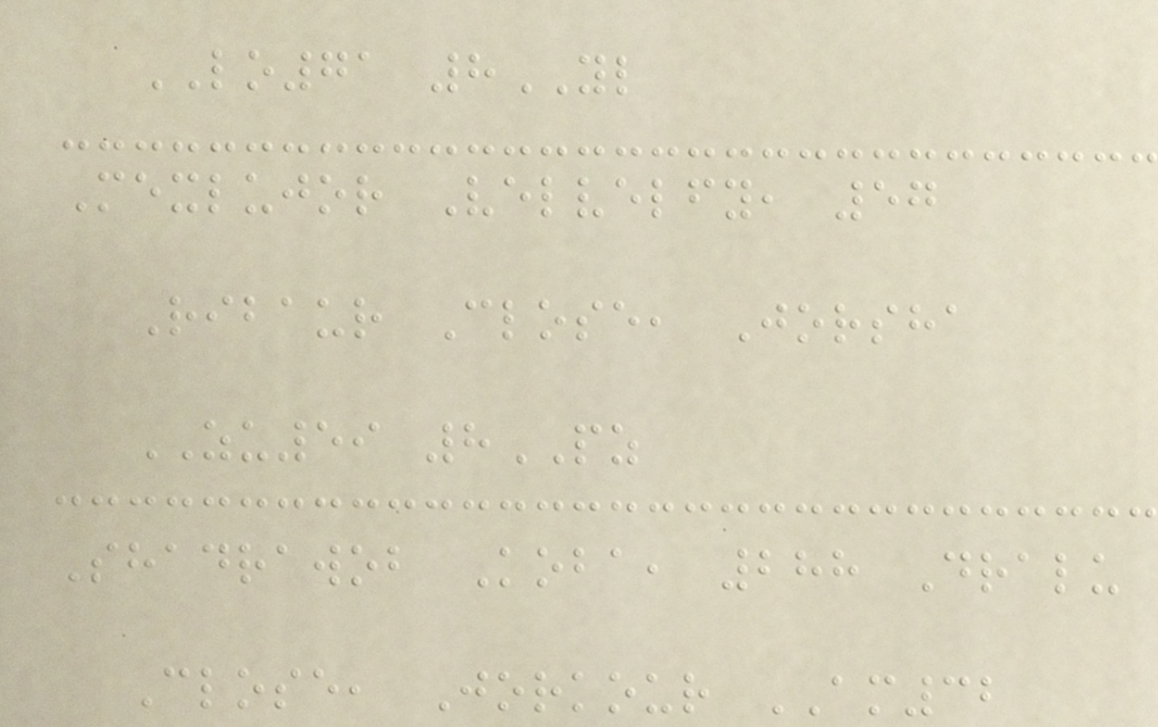LO71 8YL
Mexlujor Velvelfy, 57
Ribaur Close, Jorsha
ZU59 8PZ
Shadrawob Koba, 288 Dralu
Close, Jorkour AM32
